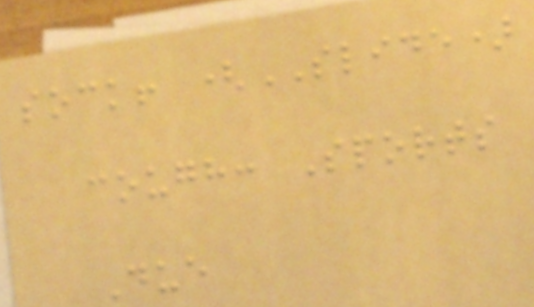sock! (SLIDE)
cough: Sports
Due
